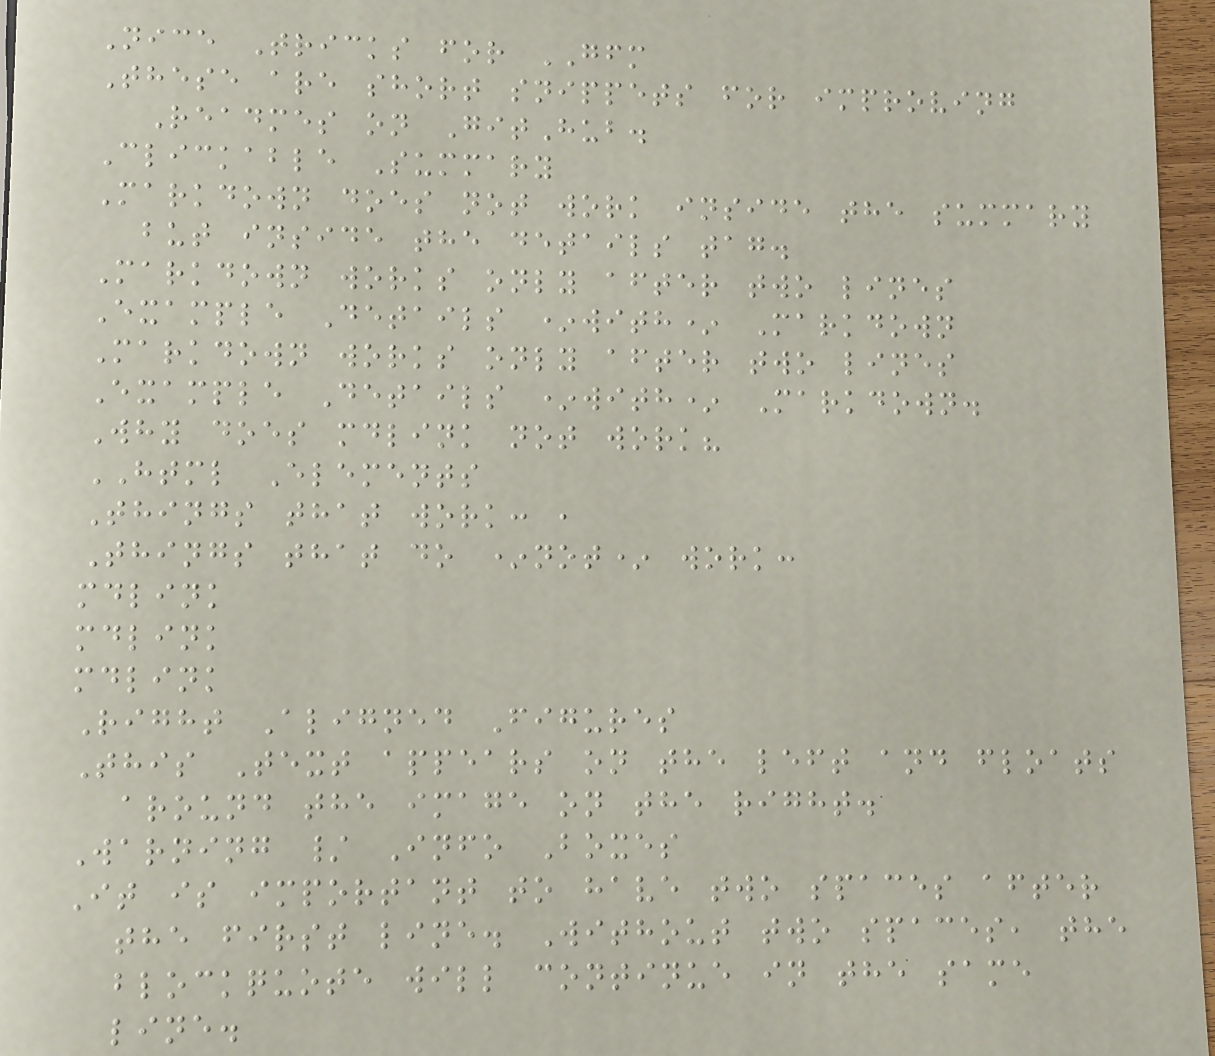Nice Tricks for GFM
These are short snippets for improving
Readmes on GitHub.
Clickable Summary
Markdown does not work inside the summary
but inside the details tag.
Markdown works only after two lines
Example Details *with* Markdown
Markdown works only after two lines
Example Details *with* Markdown.
Why does mdlink not work?
HTML Elements
Things that work: ,
Things that do *not* work:
mdlink
mdlink
mdlink
Right Aligned Figures
This Text appears on the left and floats
around the image on the right.
Warning / Info Boxes
It is important to have two spaces after
the first line. Without two spaces, the
blockquote will continue in the same
line.
